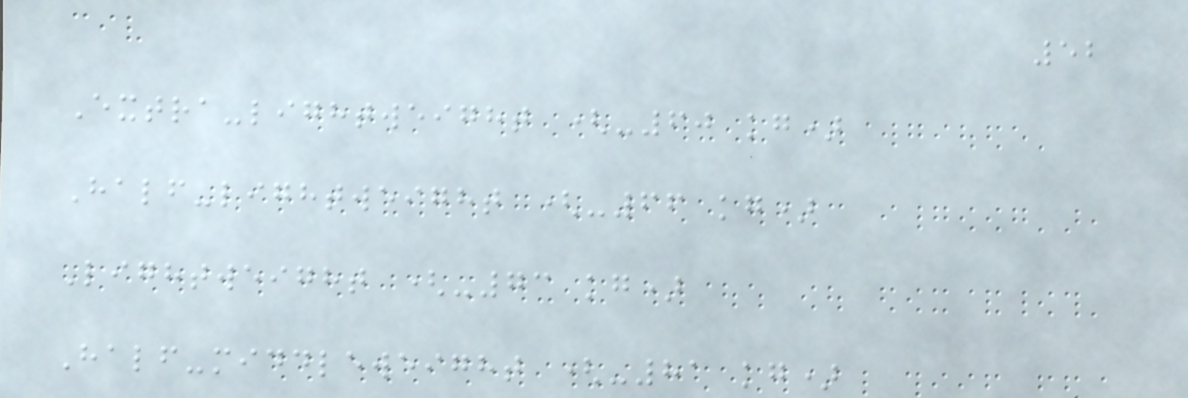52
Extra-lightweight (-60 kg)
Half-lightweight (-66 kg)
Lightweight (-73 kg)
Half-middleweight (-81 kg)
